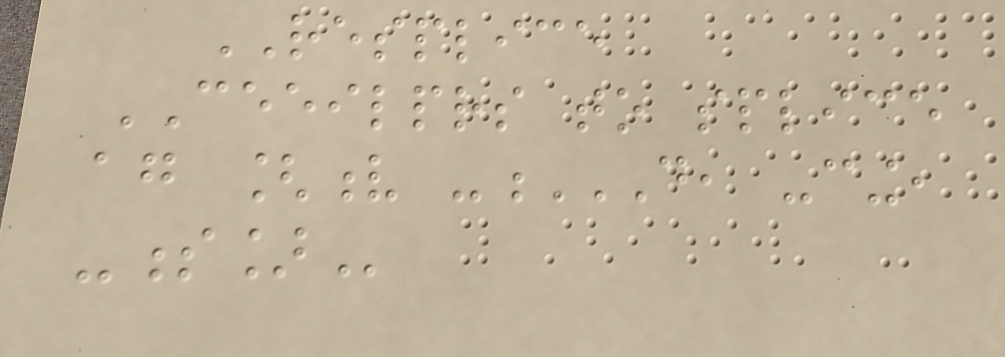RESPLICE
CEEILPRS to splice
again [v -D, -CING,
-S]
